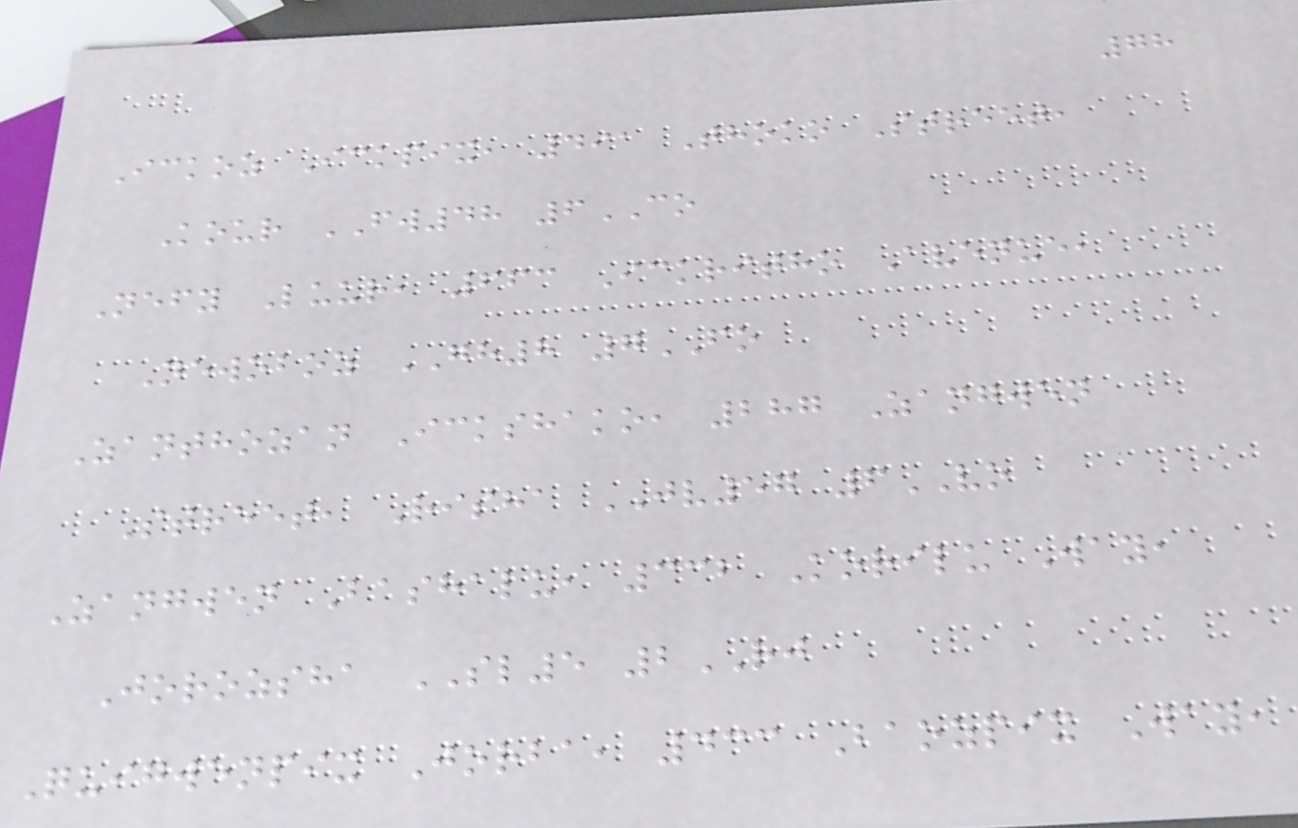78
Ickoz Ickpix, 491 Thoko Street,
Kour FW48 6CO
Nefy Luur, 663 Ickritho Avenue,
Newoboz GH8 7FO
Zanthozan Ickshako, 287 Zangwen
Street, Risha JV57 6VO
Zangwen Bashalu, 332 Korilu Way,
Jorozsha SL5 2RJ
Quigwenpix Jorba, 433 Baozpix Way,
